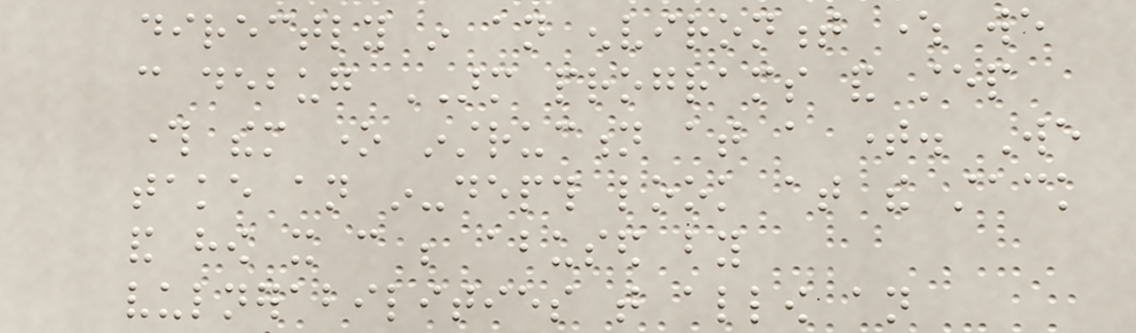directly in an environment where we
can debug ARM programs and step
through them one instruction at a time. We
take an in-depth look at the stack
and how it can be abused by
vulnerabilities that allow an
